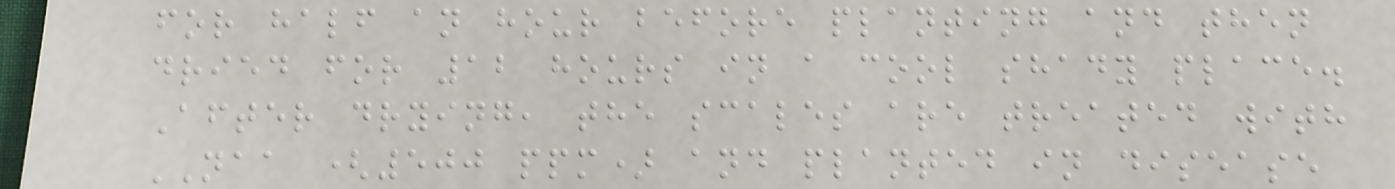for half an hour before planting and then
dried for 12 hours in a cool shady place.
After drying, the scales are treated with
NAA (500 ppm) and planted in disease
